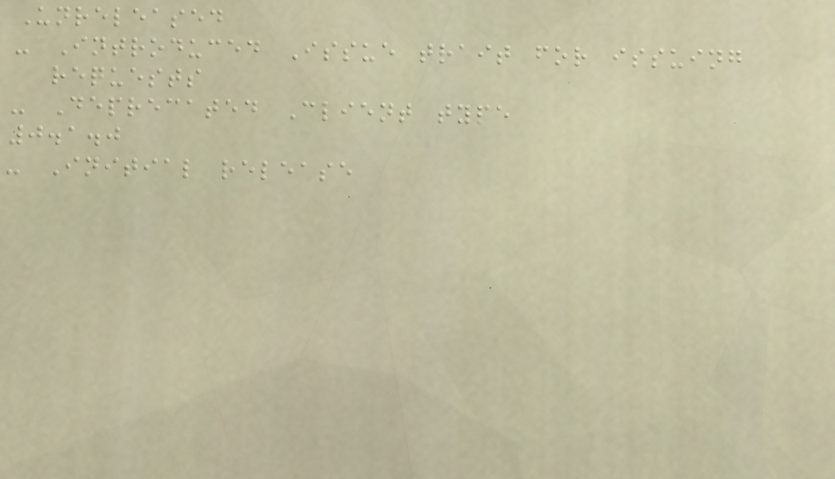Unreleased
- Introduced Issue trait for issuing
requests
- Deprecated Client type
0.1.0
- Initial release
